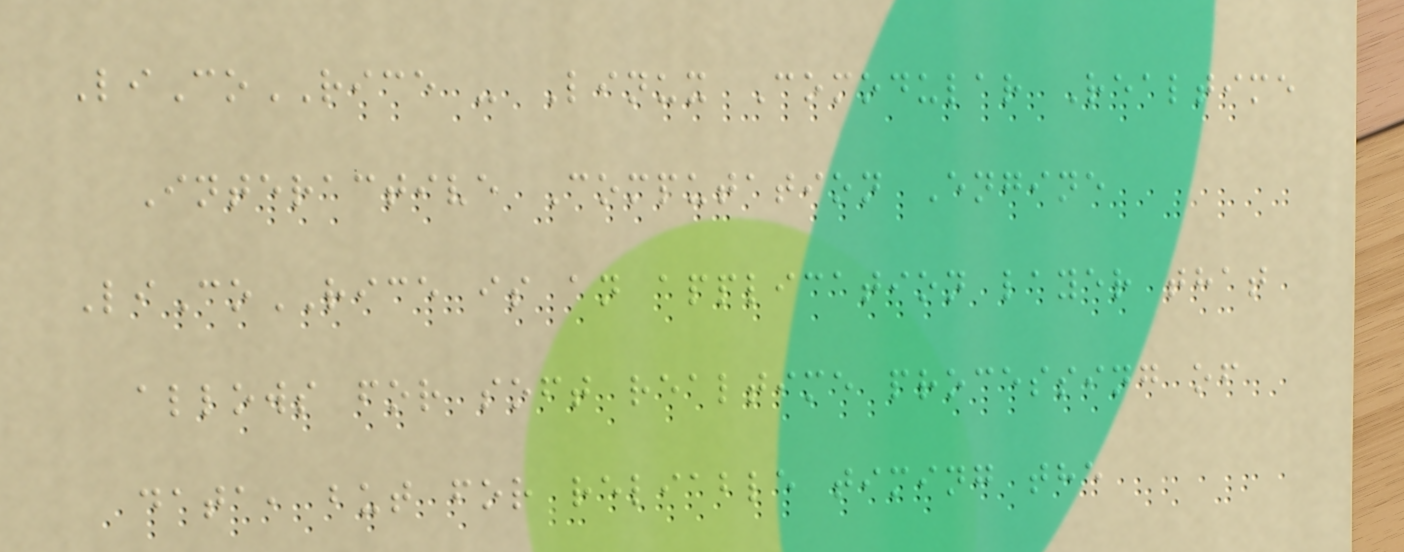LiCoRICE - Linux Comodular Realtime
Interactive Computation Engine
LiCoRICE is an application layer that
allows for soft realtime processing of
data, but for reliable timing the
